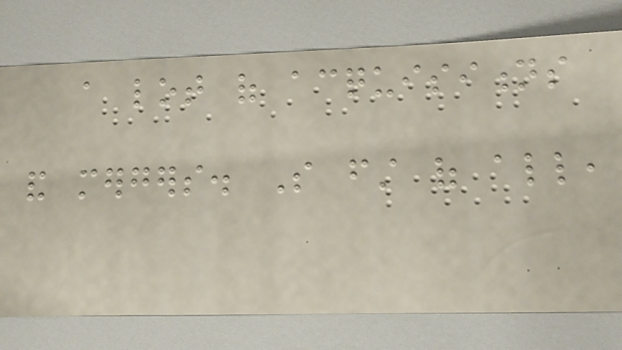a lot of acquisitions
and mergers. So first of all,
